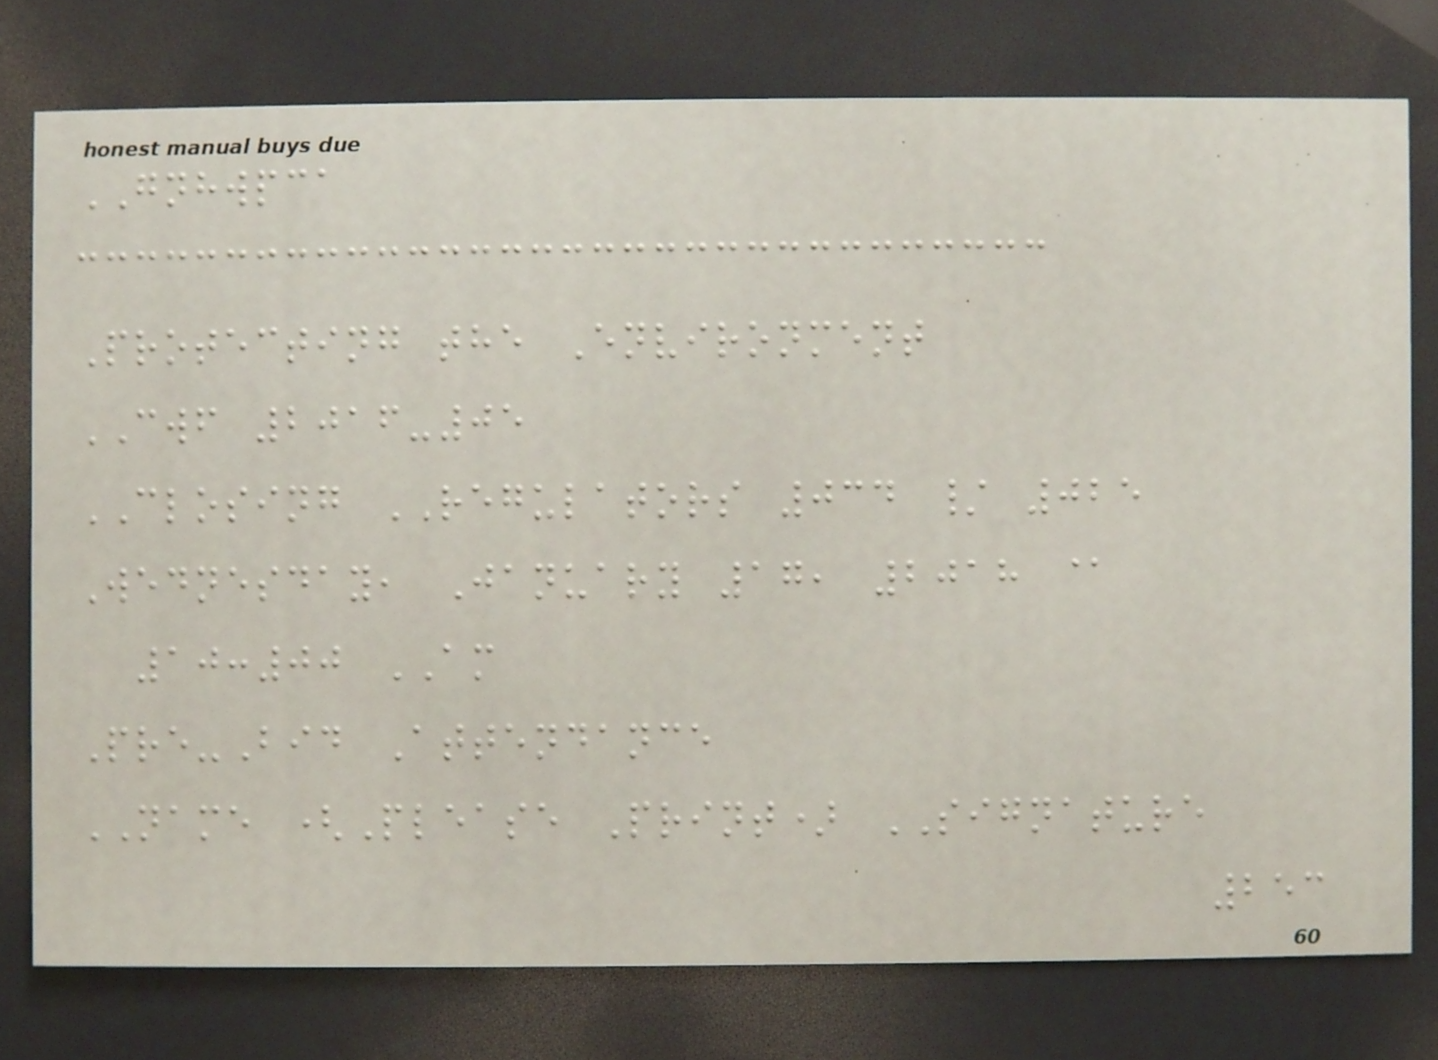GNHWPCA
Protecting the Environment
CWF 2016-05
CLOSING REGULATORS 034 / 025
Wednesday, January 17, 2018 @
10:00 AM
Pre-Bid Attendance
NAME (Please Print) SIGNATURE
253
